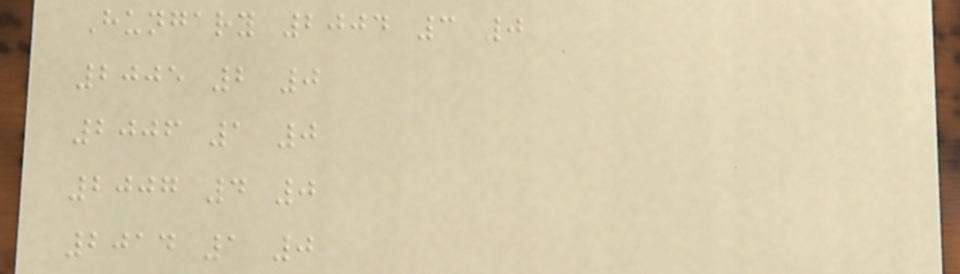Hungary 2004 3 0
2005 2 0
2006 1 0
2007 4 0
2014 1 0
